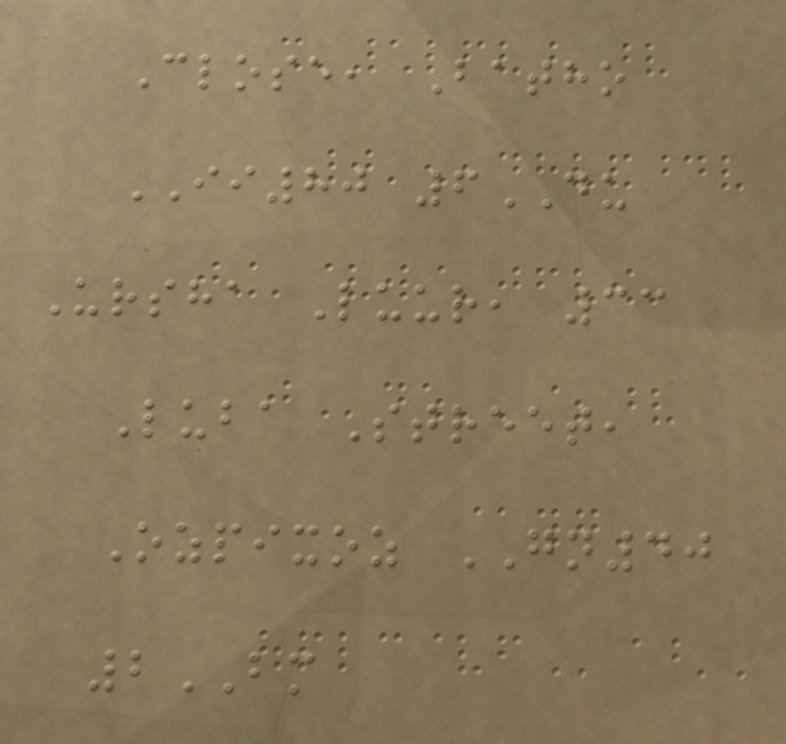Close, Batho
II80 6DU
Ursha Luur, 33
Luba Street,
Ozpixoz GN40
2BM
